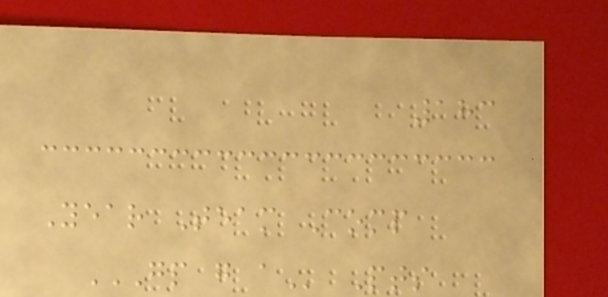183
Year Team Comp
GP G A Pts
